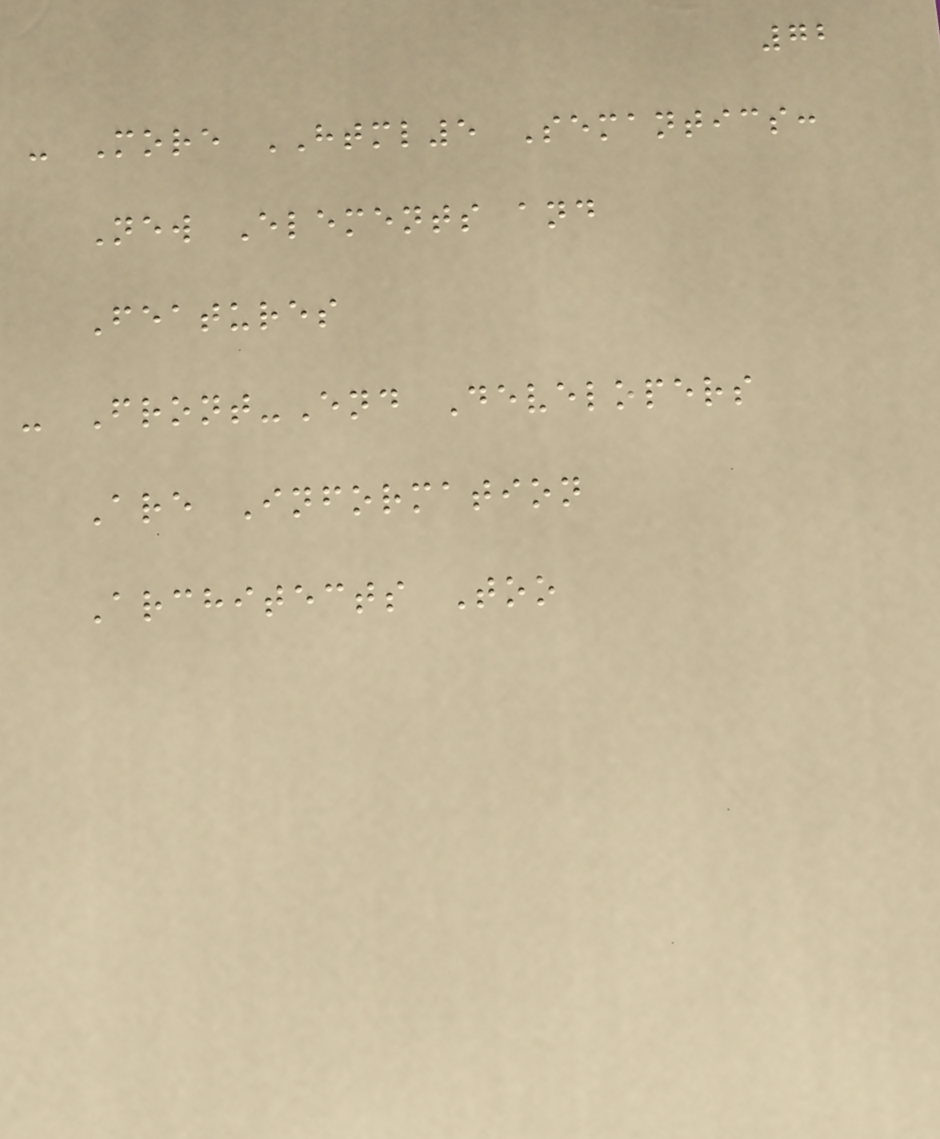72
- More HTML5 Semantics:
New Elements and
Features
- Front-End Developers
Are Information
Architects Too
